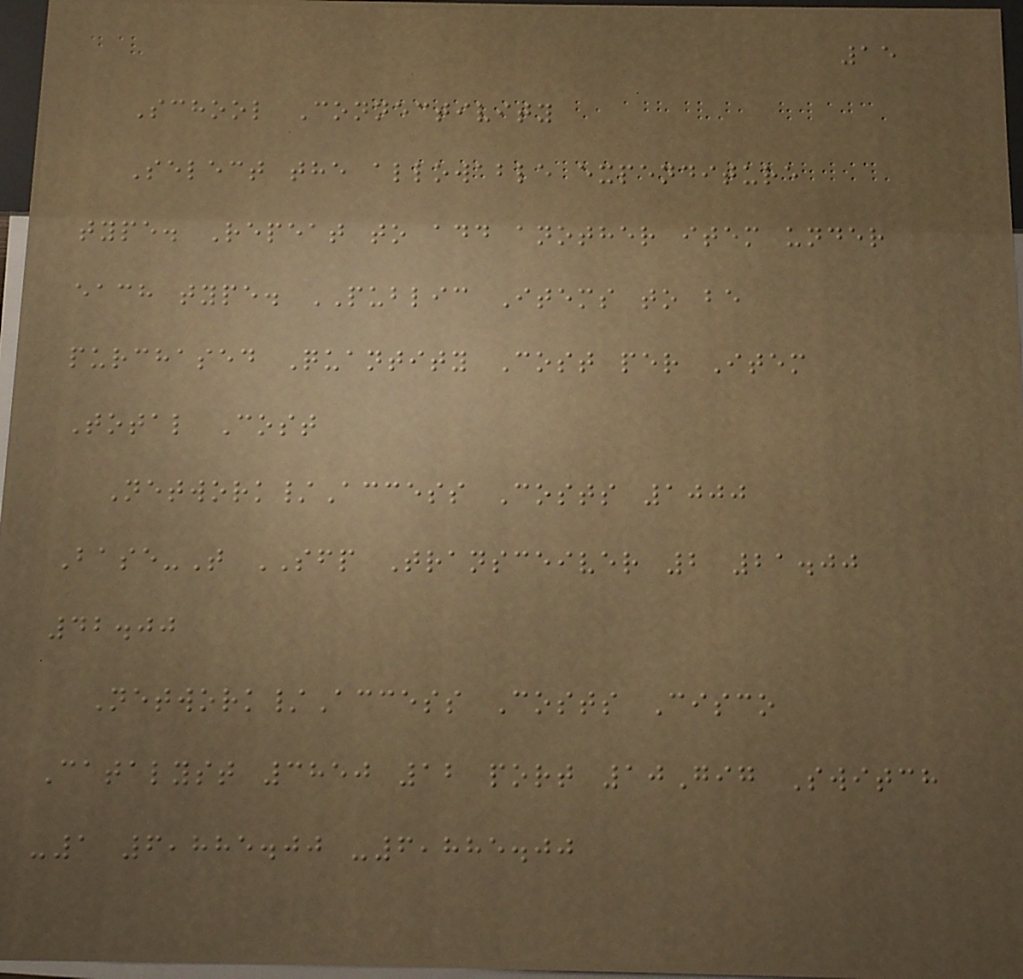15
School Connectivity
Select the allowable expenditure
type. Repeat to add another item under
each type. PUBLIC Items to be
purchased Quantity Cost per Item
Total Cost
Network/Access Costs 1000
Base-T SFP Transceiver 2 21.00
42.00
Network/Access Costs Cisco
Catalyst 3850 12 port 10Gig Switch
-1 6,885.00 -6,885.00
